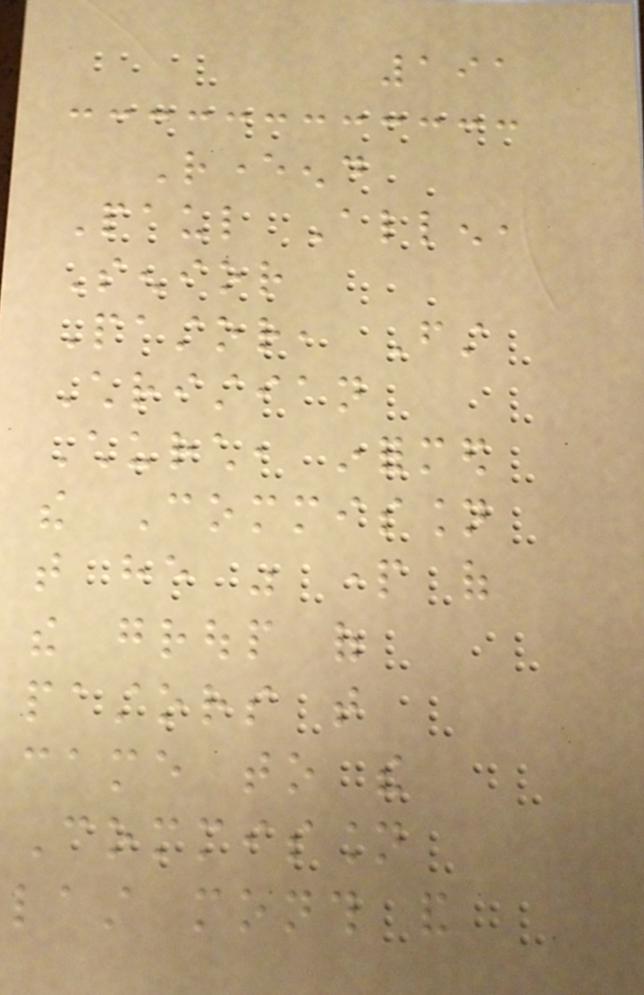191
Reverend
Paul Allen,
Senior
Pastor, First
Christian
Church, informed
the Commission
that he was part of
the group of
pastors that
came to the
Commission
last month and
